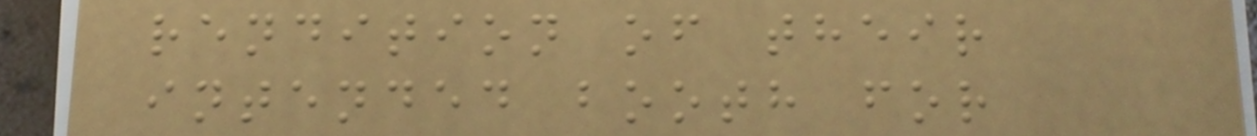rendition of their
intended booth for
